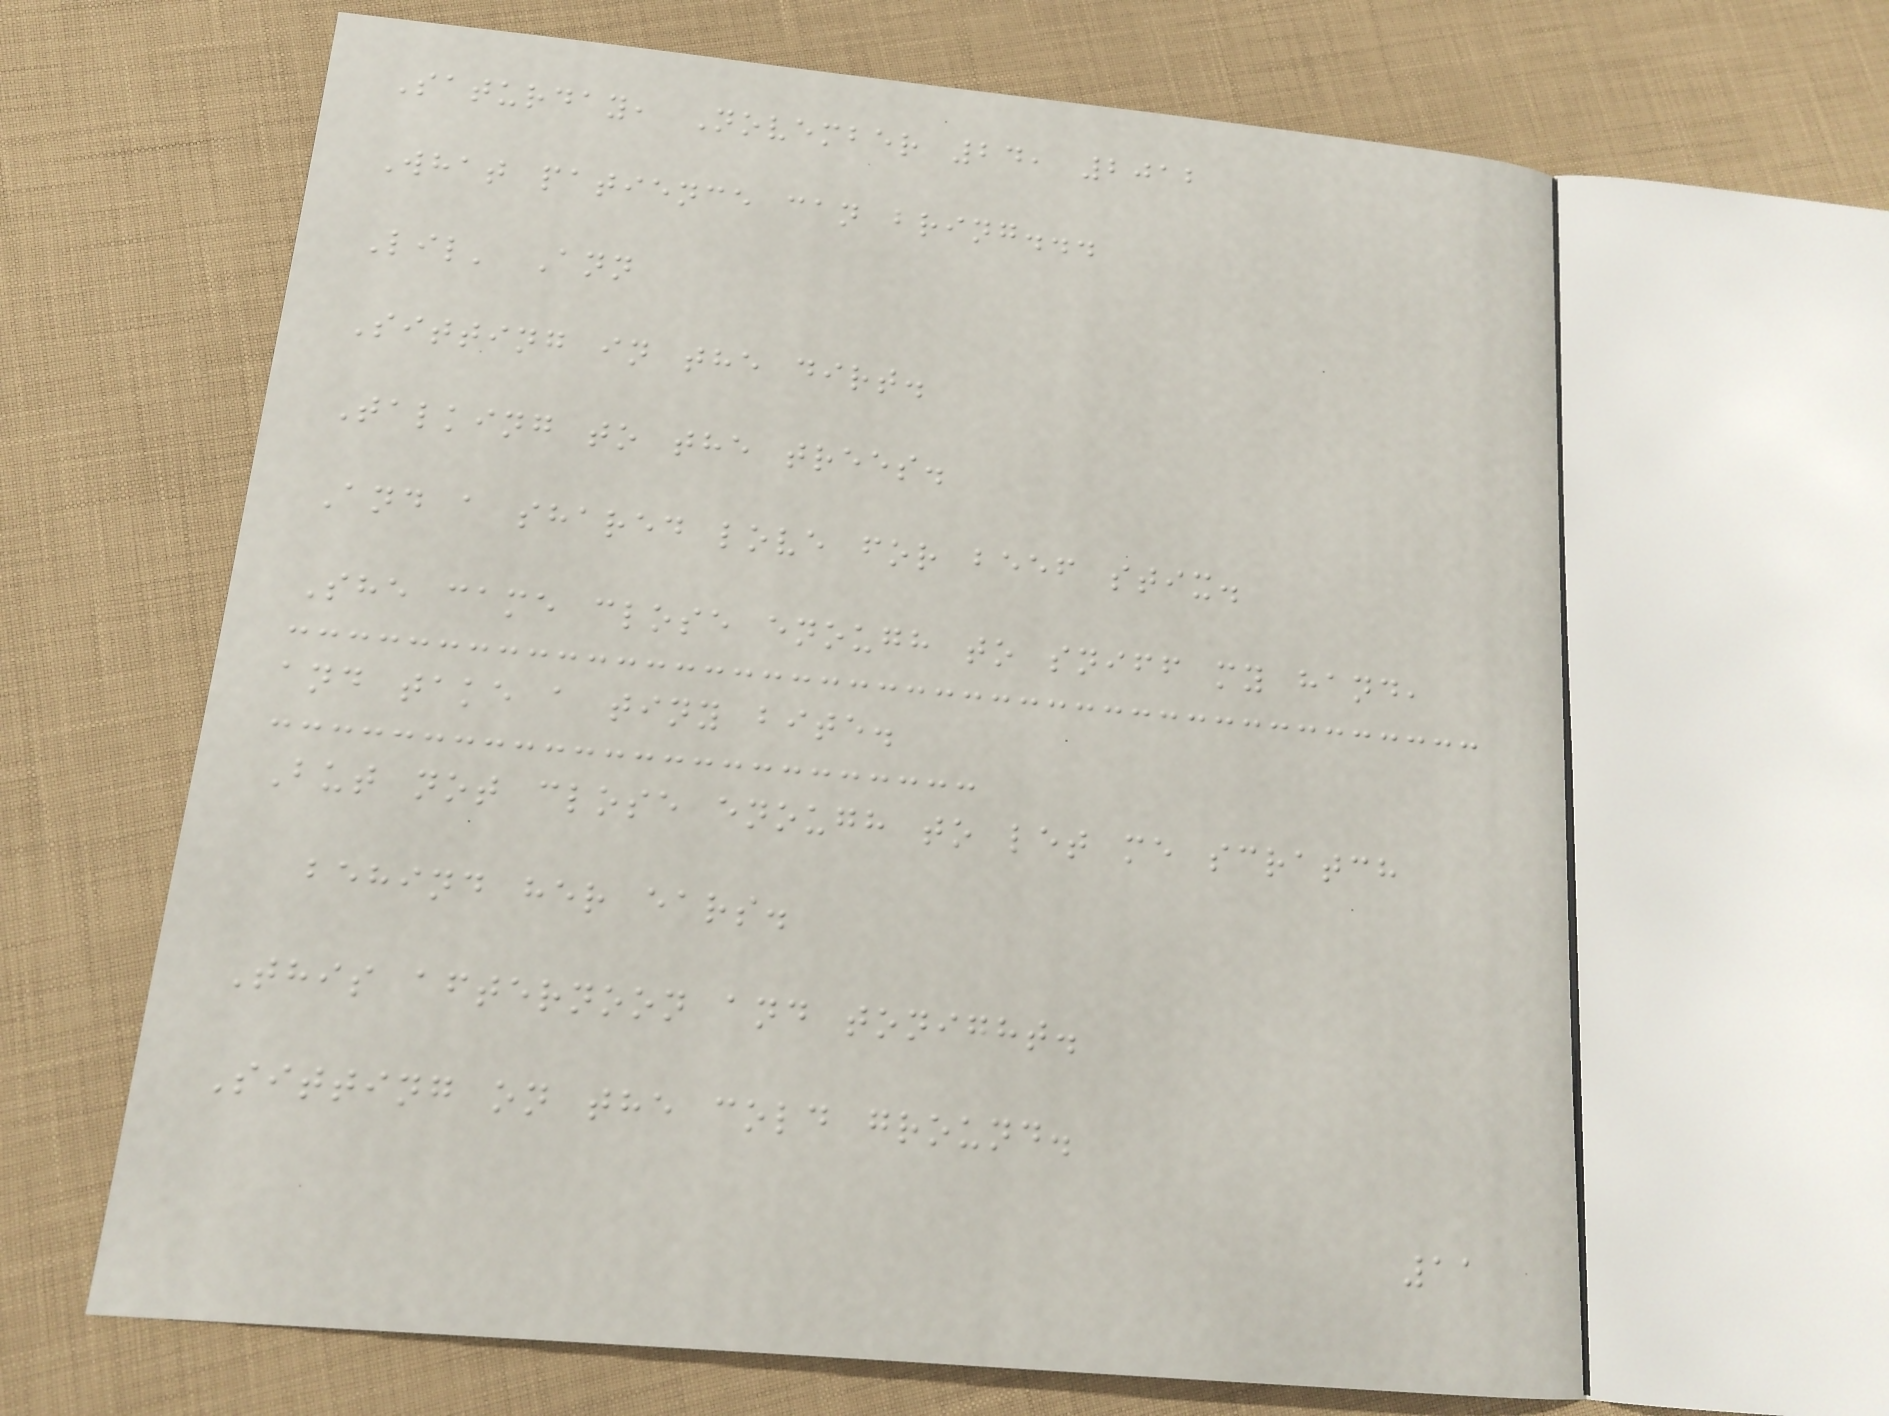Saturday, November 24, 2012
What patience can bring...
Lil' Ann
Sitting in the dirt.
Talking to the trees.
And a shared love for beef stix.
She came close enough to sniff my hand,
and take a tiny bite.
But not close enough to let me scratch
behind her ears.
This afternoon and tonight.
Sitting on the cold ground.
11
